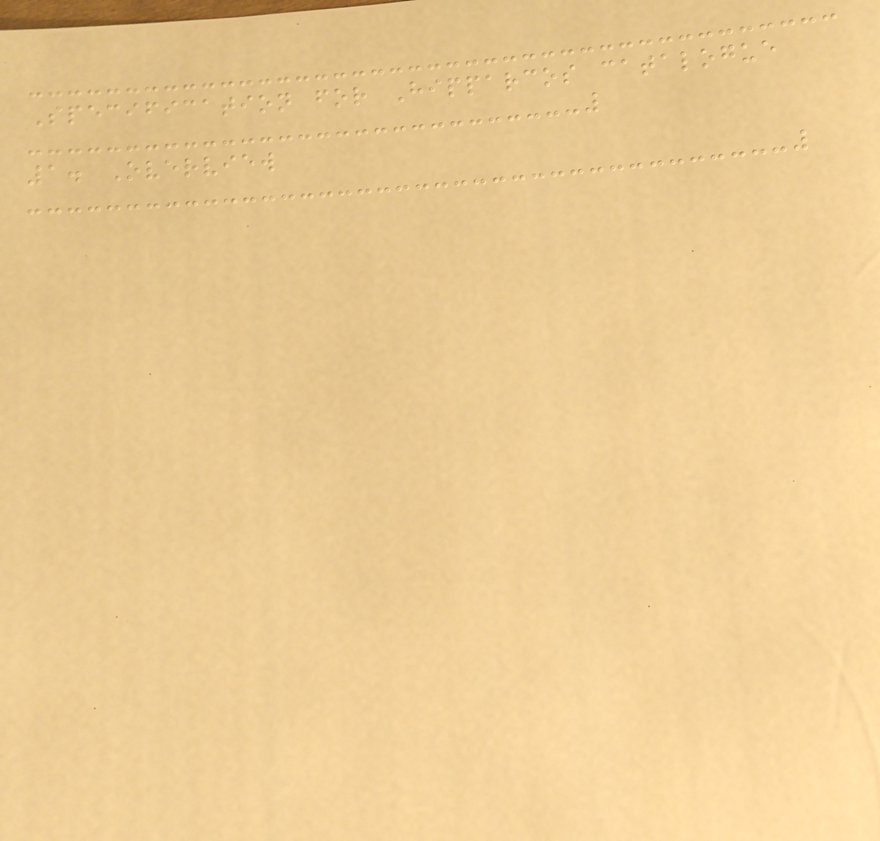Specification for Hipparcos catalogue
1. Overview
